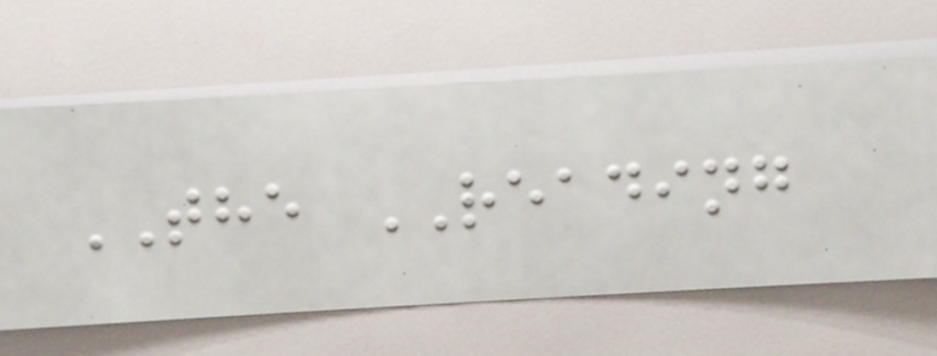THE READING
